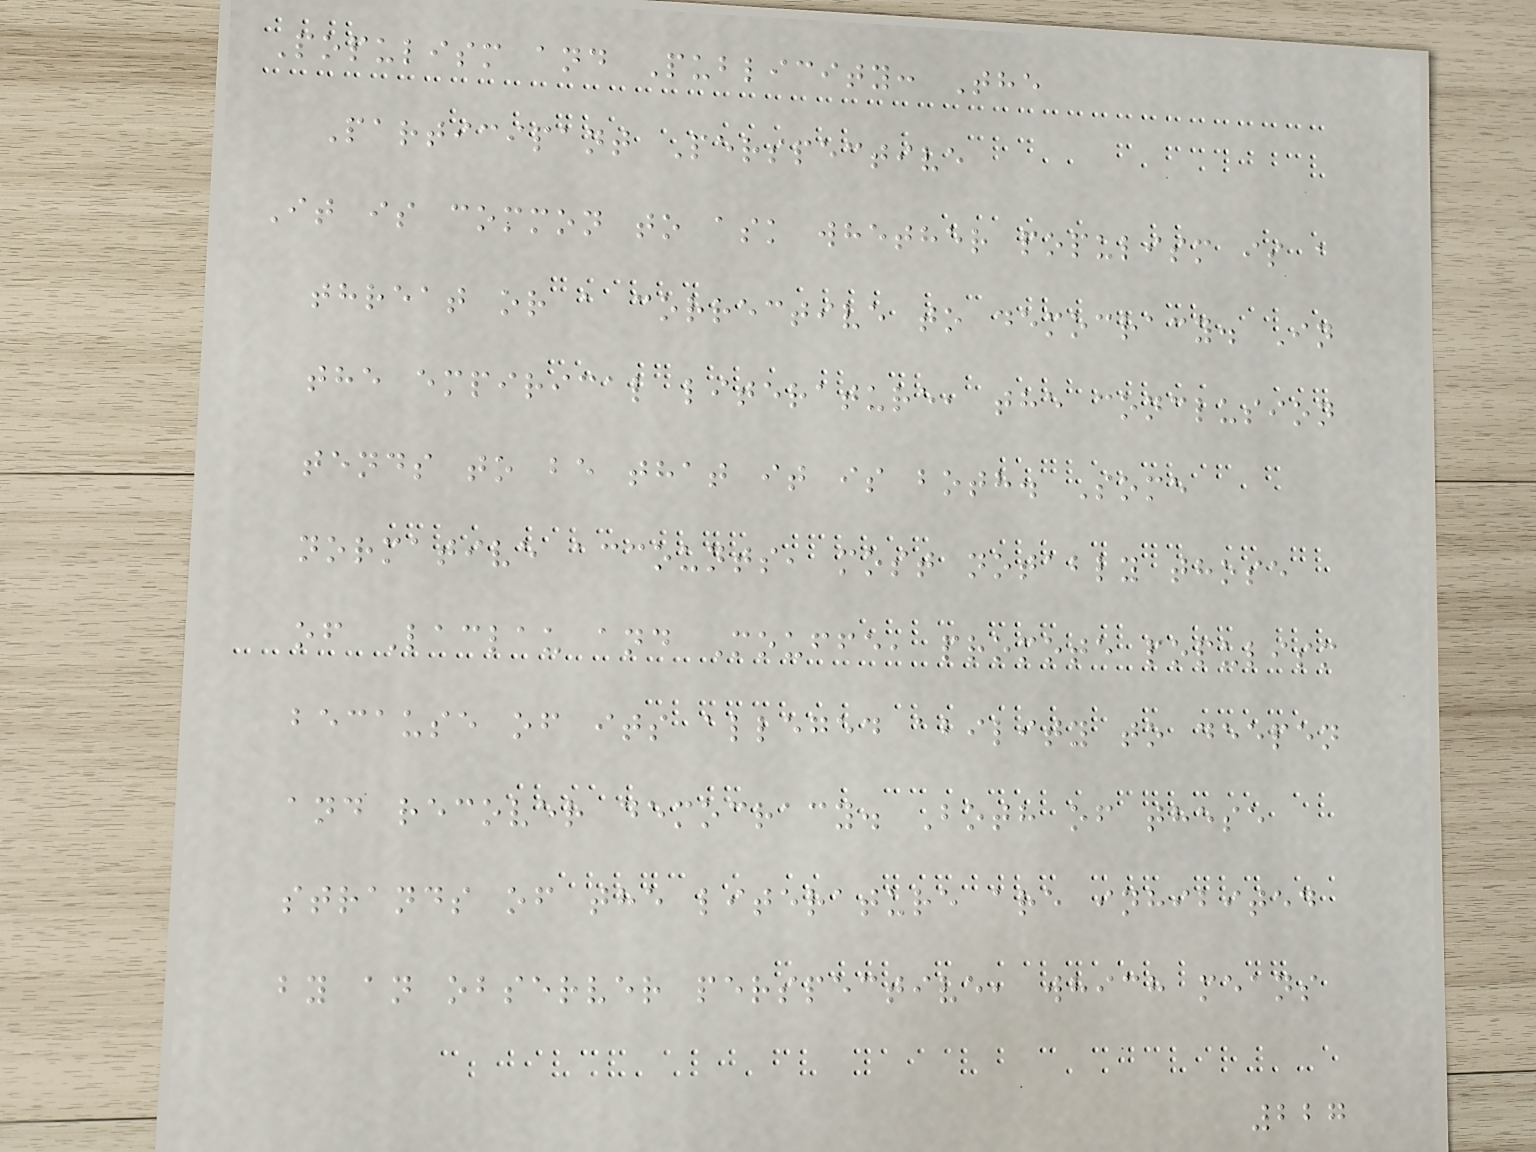Populism and Publicity: The
Participant Perspective
It is common to ask whether populism is a
threat or a corrective to democracy. In
the empirical literature, the conclusion
tends to be that it is both. Some
normative accounts, most notably those
of Laclau and Mouffe, promote populism
because of its alleged ability to deepen
and recover democracy. Both of these
strands of the literature are inhibited
by an observer perspective, which means
227
